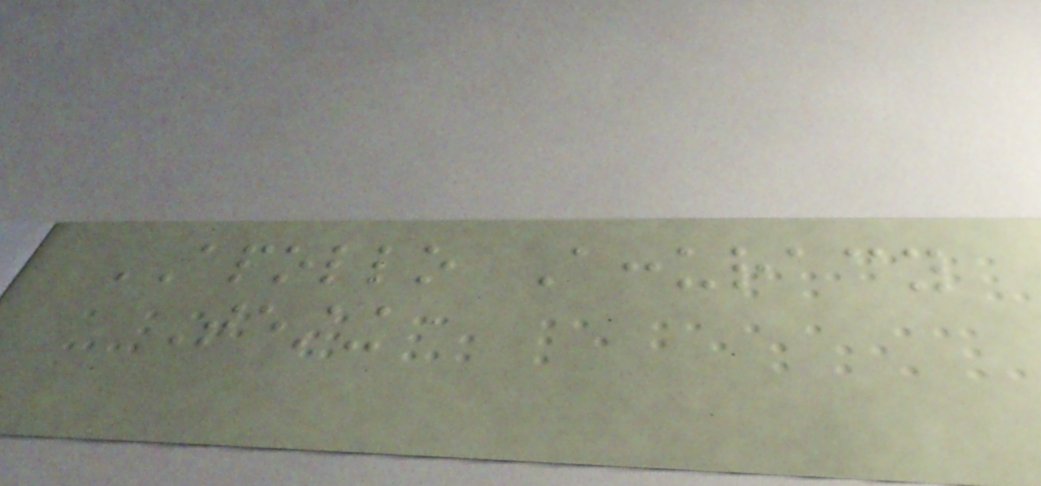APOLLO Accuracy
Testing
